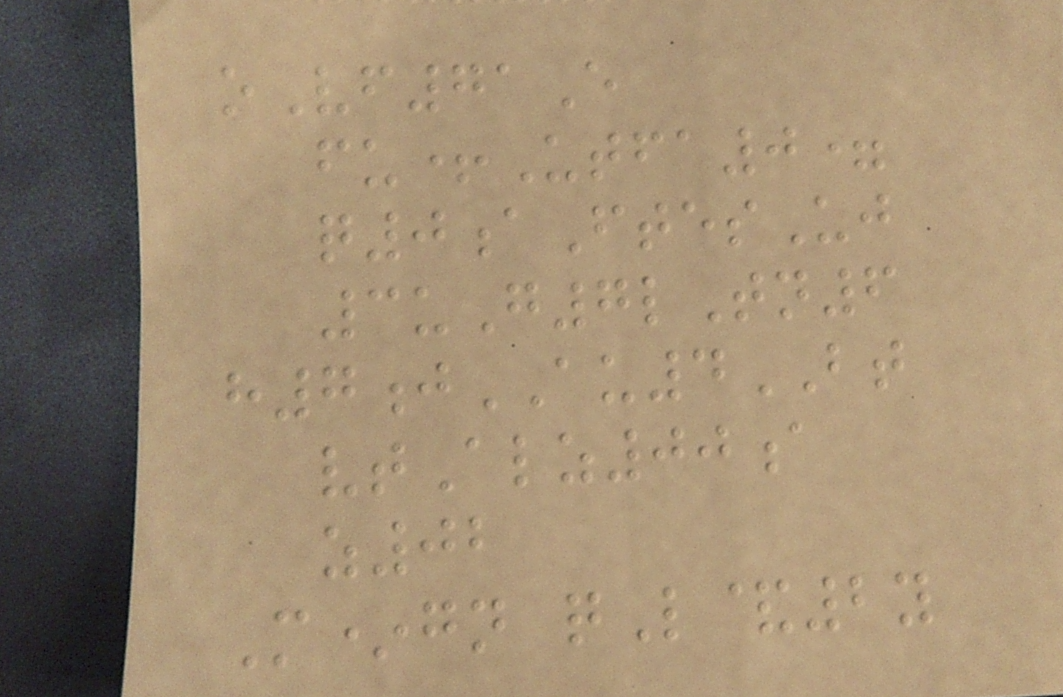oVf71E
fu+Utfa0=
q0aFtesUj
3uG7lTn6
h7jAU4BT
vtAlz00a
z02
M*gn qL&2y
